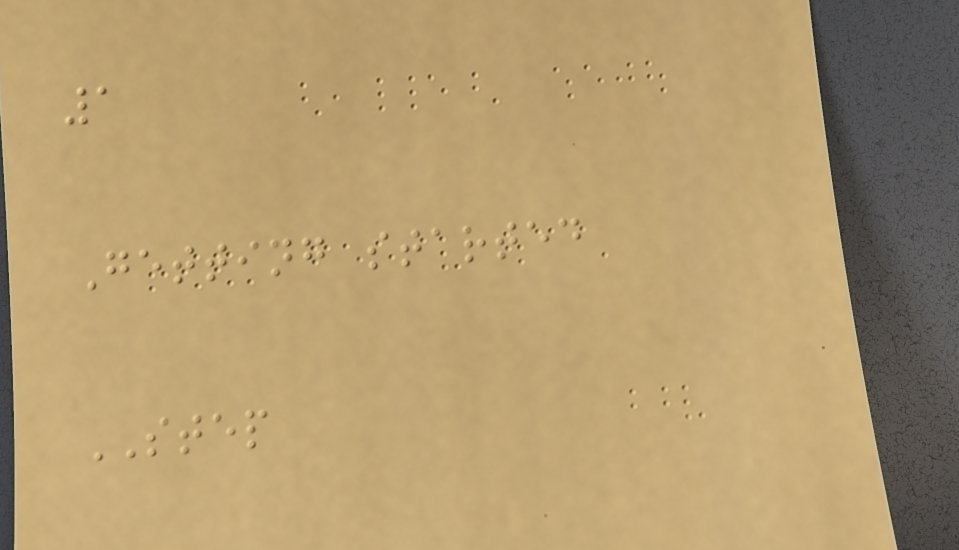1
Getting started
STEP
